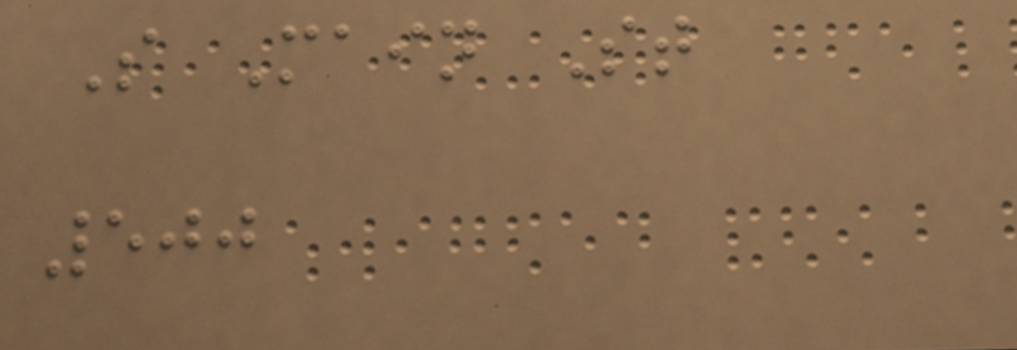S Main St
500
